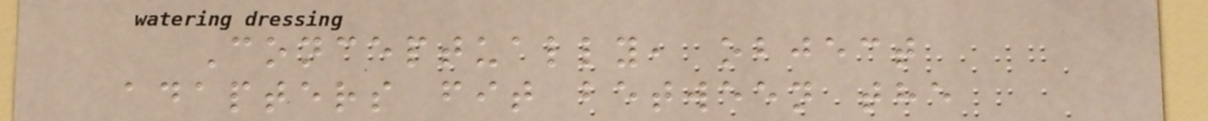Conceptually, object
adapters fit between the
